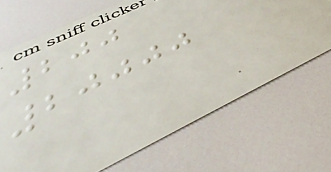200
20000
